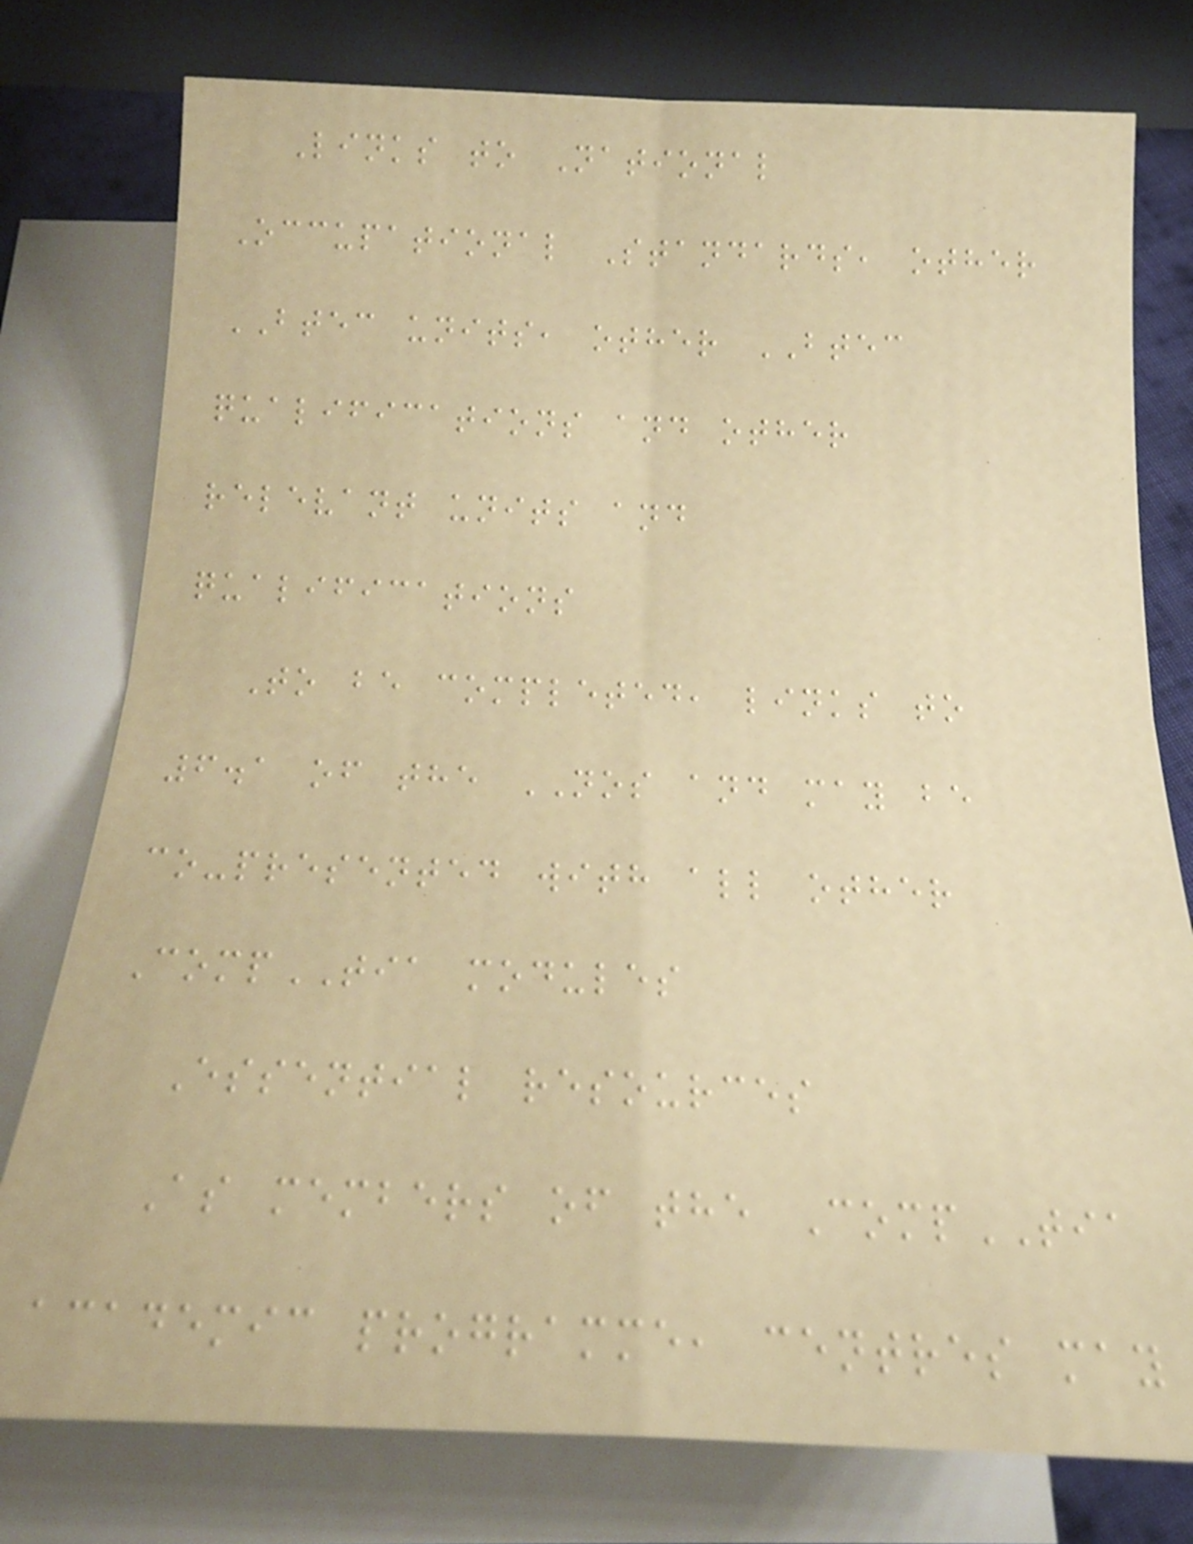Links to National
Occupational Standards, other
BTEC units, other BTEC
qualifications and other
relevant units and
qualifications
To be completed, links to
6.1 of the NOS and may be
co-presented with all other
CompTIA modules
Essential resources
As members of the CompTIA
academic programme, centres may
